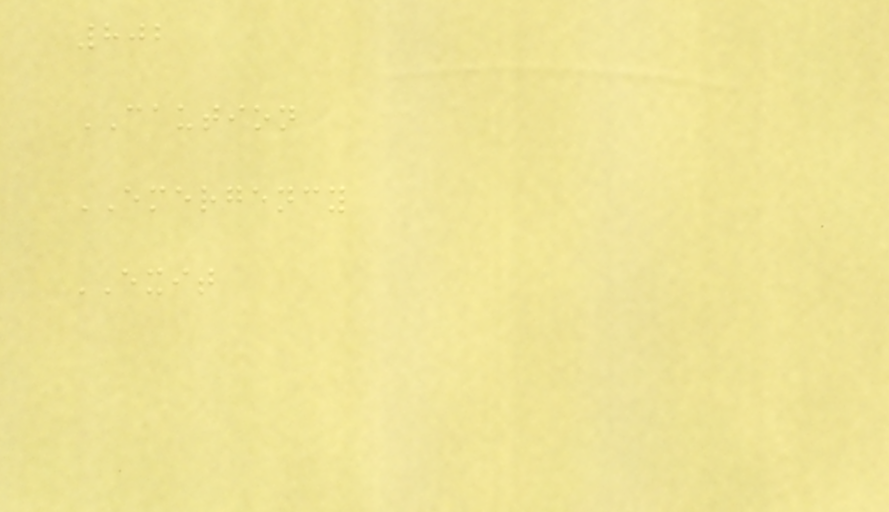802
CAUTION
EMERGENCY
EXIT
